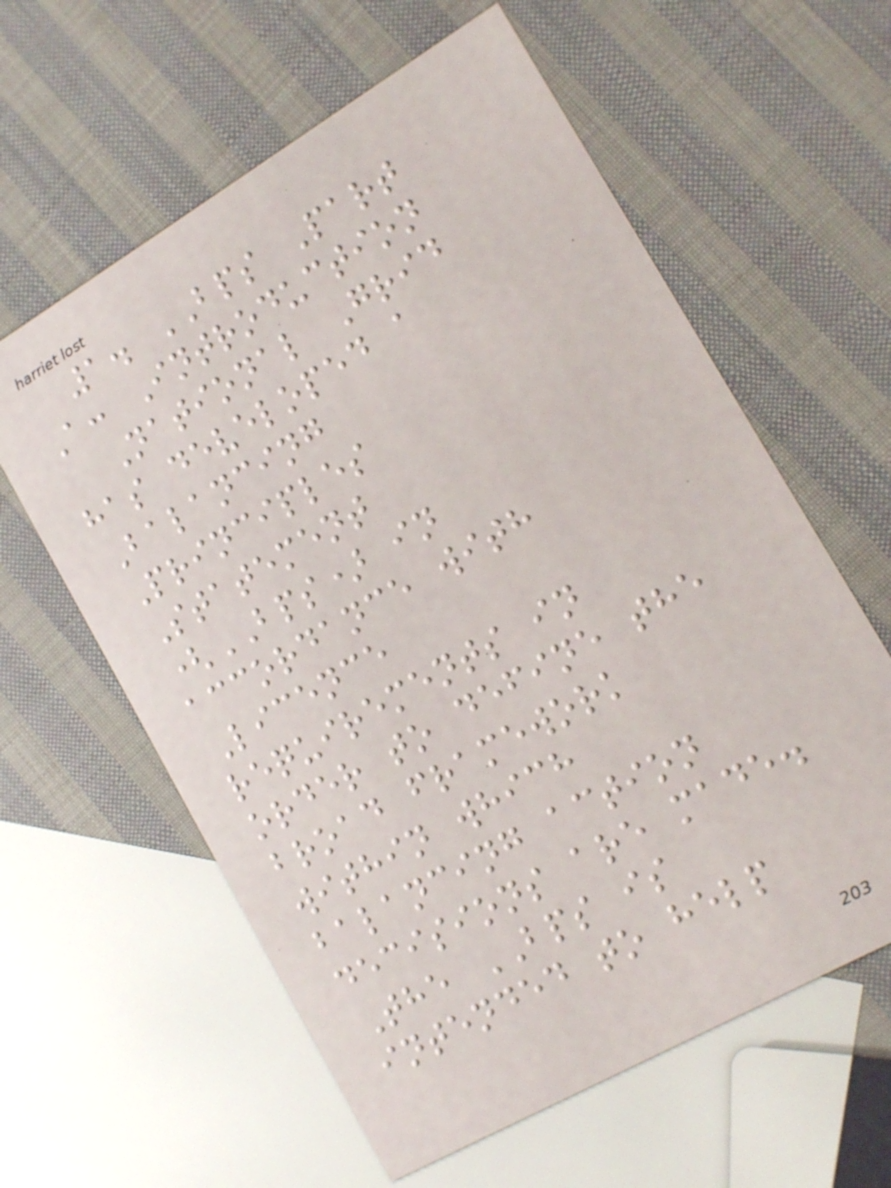1. BPS Part
A: Introduction
National Grid
has developed a
Balancing
Principles
Statement
(BPS) in
accordance with
Licence
requirements in
order to define the
broad framework
within which
balancing action
decisions are made.
The BPS is
intended to help
